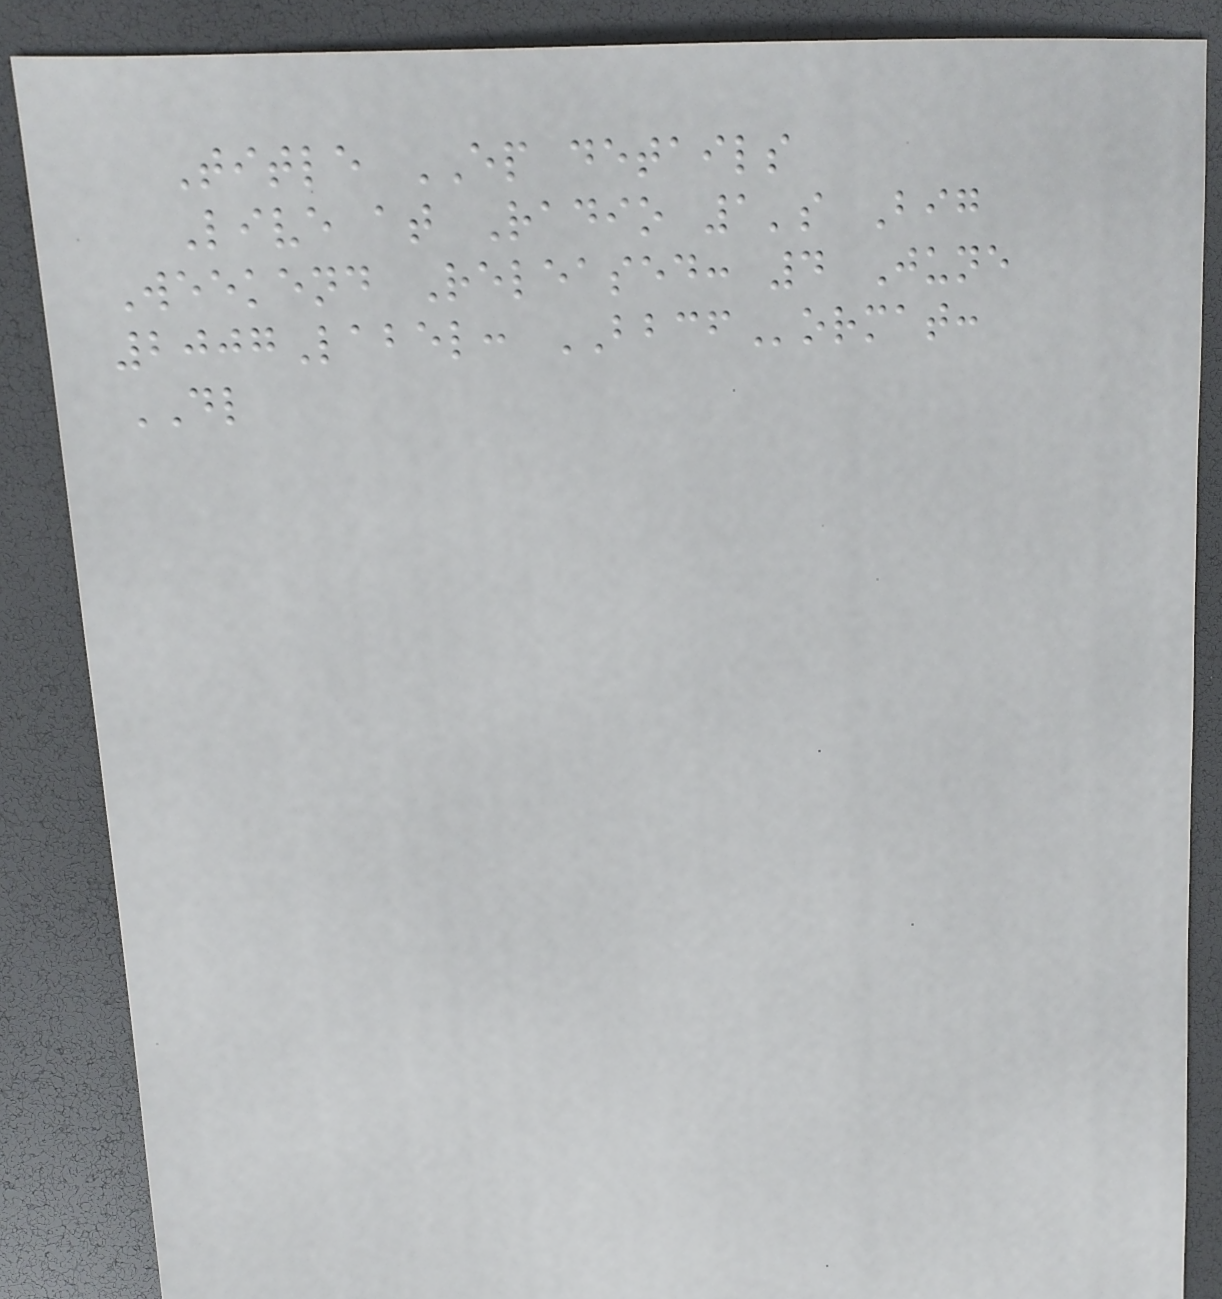Title EP details
Live at Radio 1's Big
Weekend Released: 4 June
2007Label: BBCFormat:
DL
